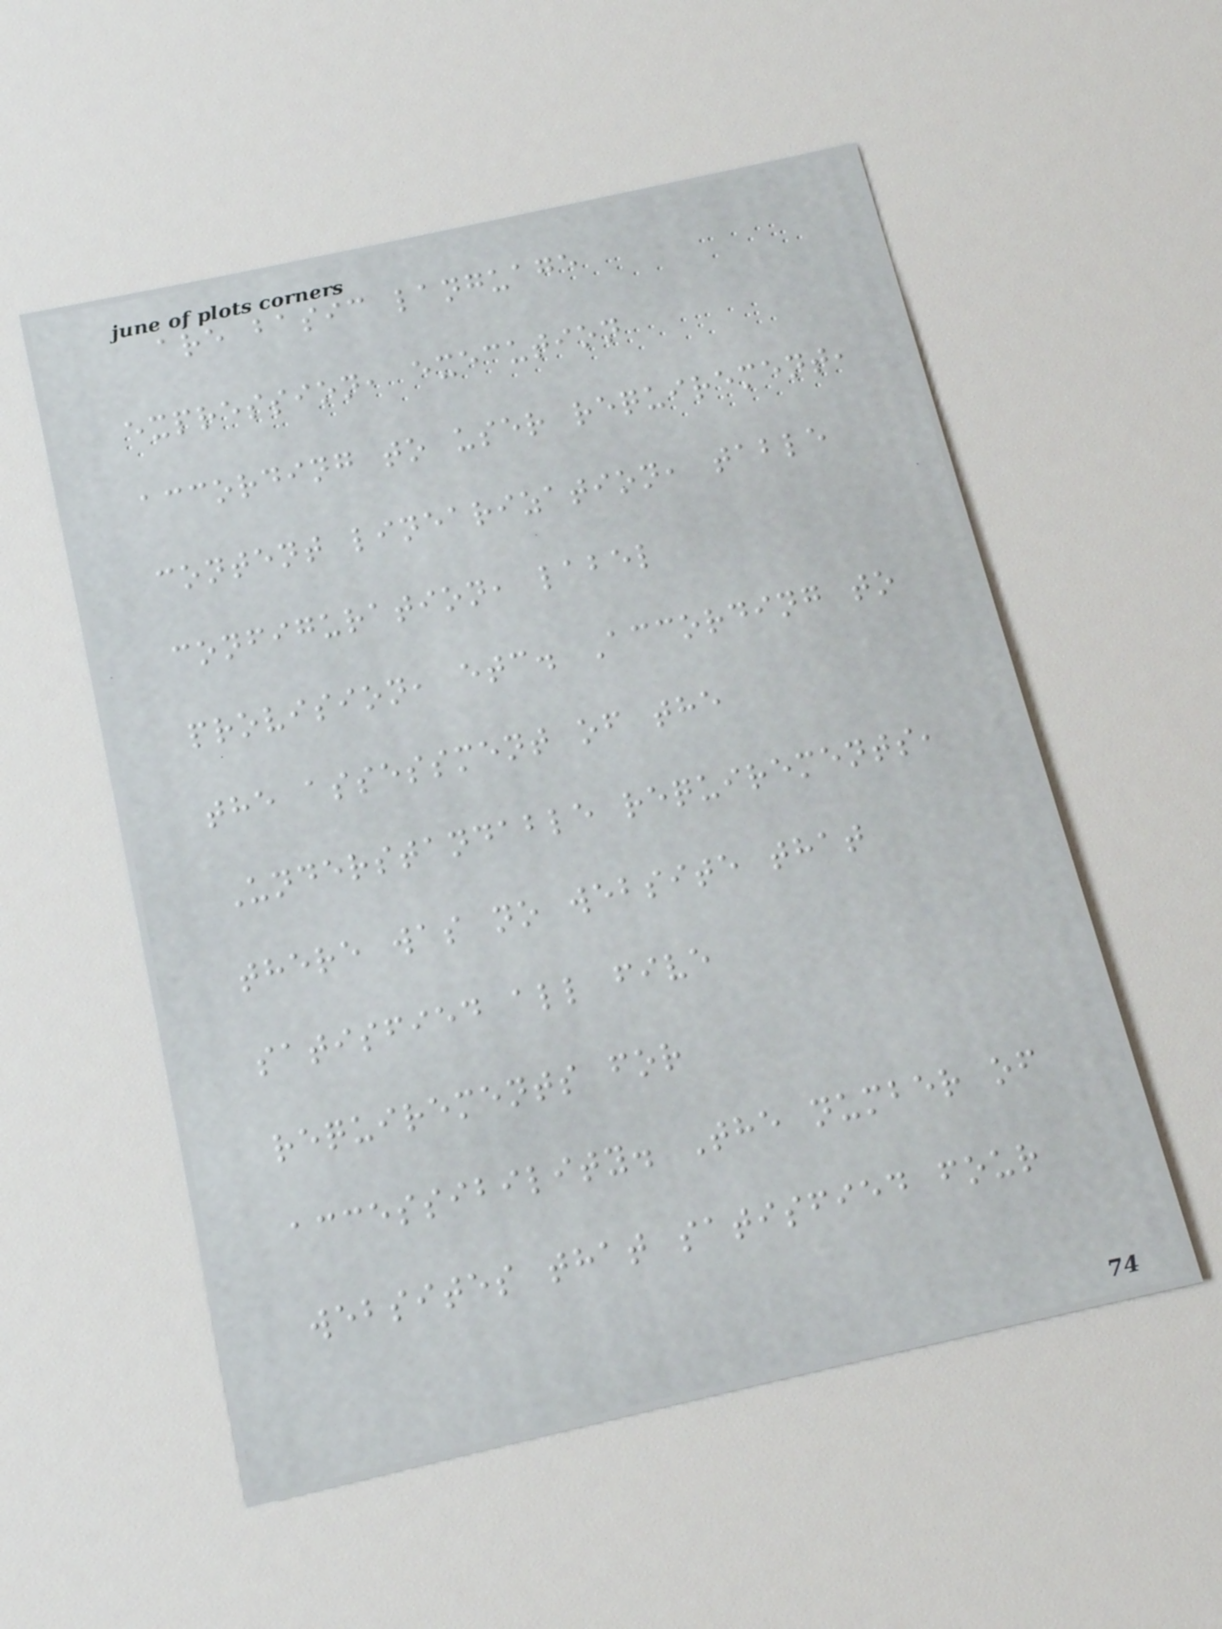are basic language
expression, execution
according to user requirement,
content linearization, table
configuration, label
provision, etc. According to
the assessment of the
Understandable requirements,
there was no website that
satisfied all five
requirements for
accessibility. The number of
websites that satisfied four
